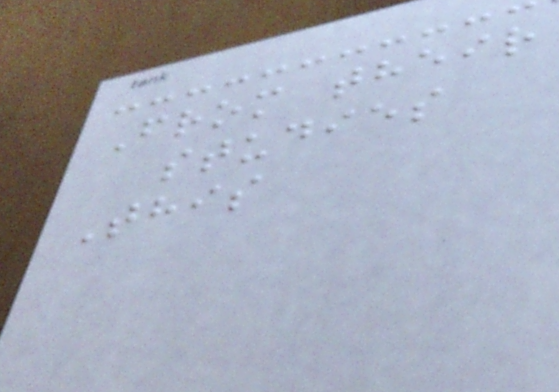From their
studies
This
